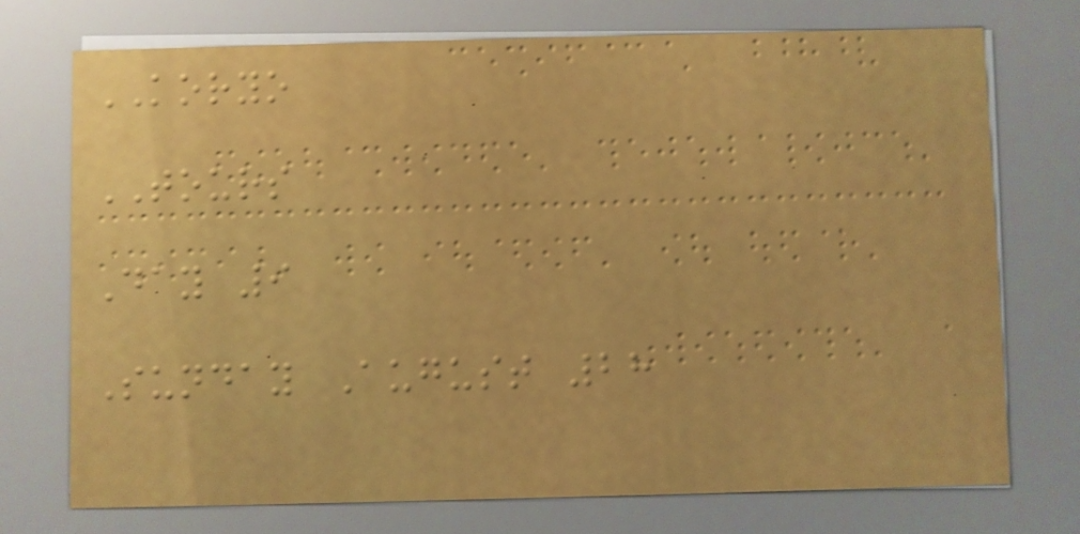KORYO
TOURS
Day 9
Sunday August 28
